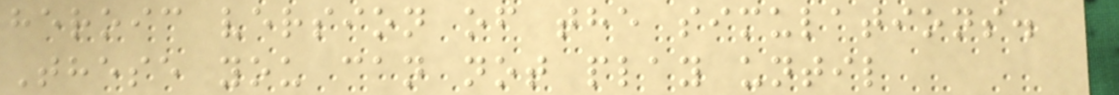heroic version of the simulations.
These you can not play until
